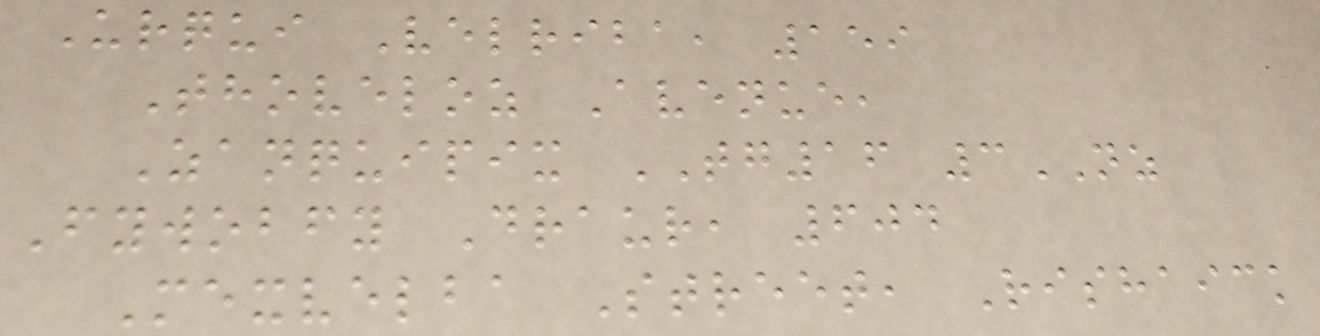Urqui Velriba, 159
Thoveloz Avenue,
Zanquipix TG16 3NZ
Fywobfy Draur, 604
Mexvelba Street, Rishaick
